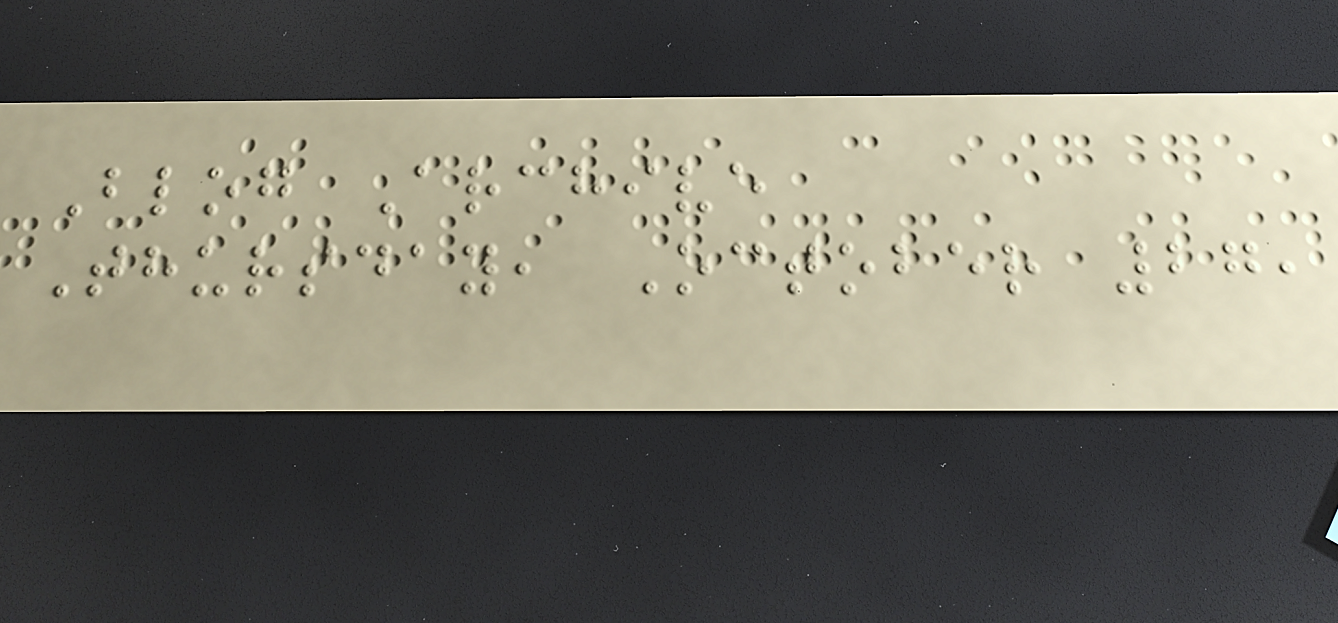Blog Archive
Thursday, October 27,
